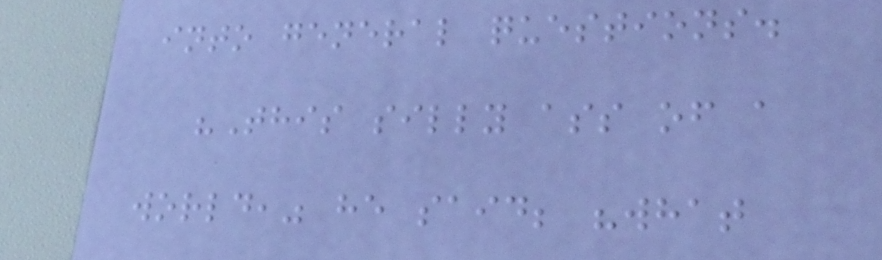into general questions.
"This silly ass of a
world," he said; "what
